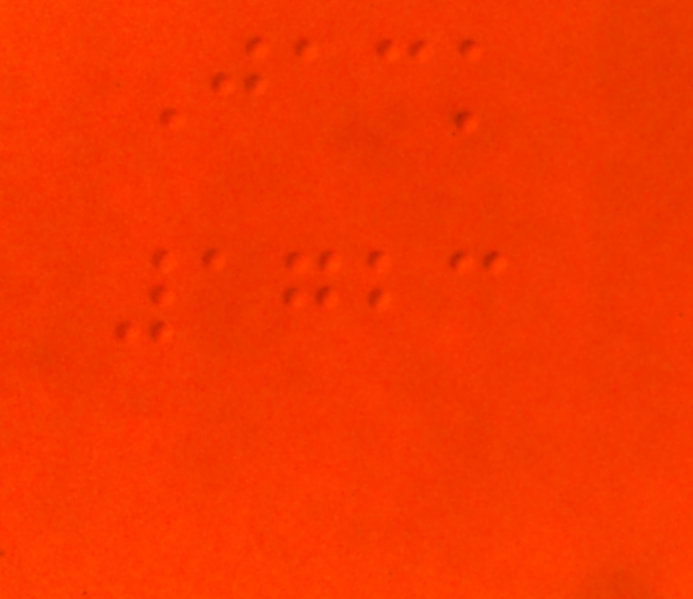Jack
1723
